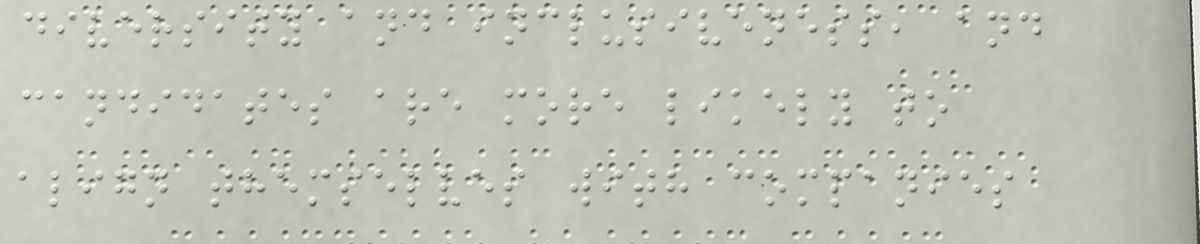diversity and inclusiveness, and
candidates are more likely to
align themselves with companies
